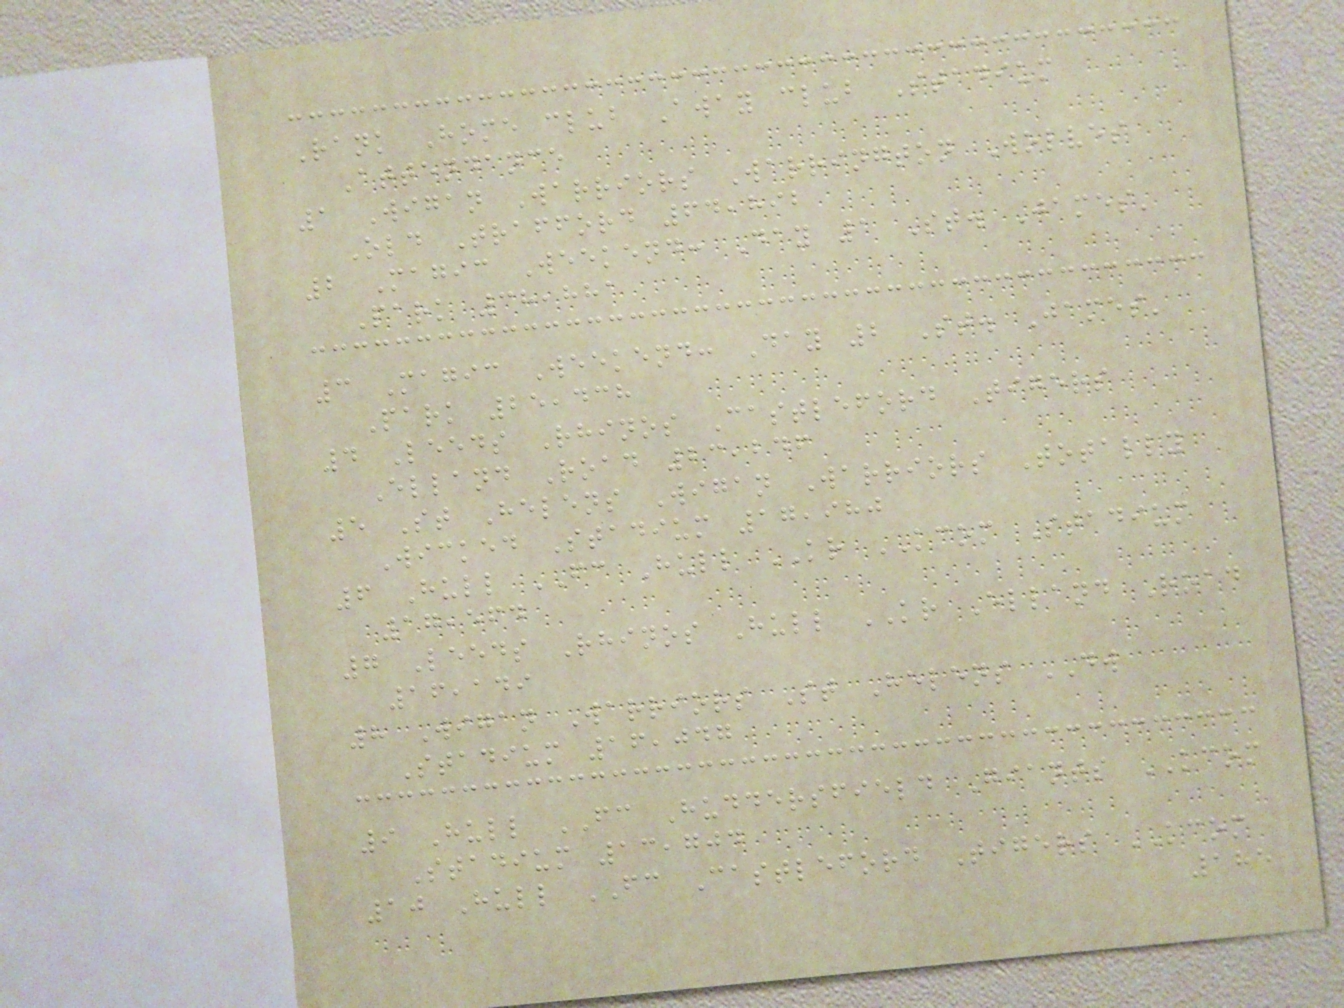Rank Home club Away club Stadium
Attendance
1 Wigan Warriors Warrington Wolves
Old Trafford 64,892
2 Magic Weekend: Day 1 St. James'
Park 38,881
3 Magic Weekend: Day 2 St. James'
Park 25,438
4 Leeds Rhinos Castleford Tigers
Elland Road 23,246
5 St Helens Wigan Warriors Totally
Wicked Stadium 17,980
6 Hull FC Hull KR KCOM Stadium
17,564
7 Leeds Rhinos Hull KR Elland Road
16,149
8 Wigan Warriors St Helens DW
Stadium 16,047
9 Hull FC Huddersfield Giants KCOM
Stadium 13,704
10 Hull FC Castleford Tigers KCOM
185
